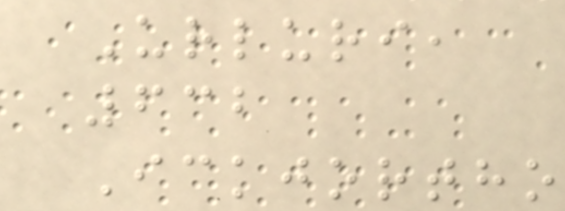Urluri,
632
Ickjortho
